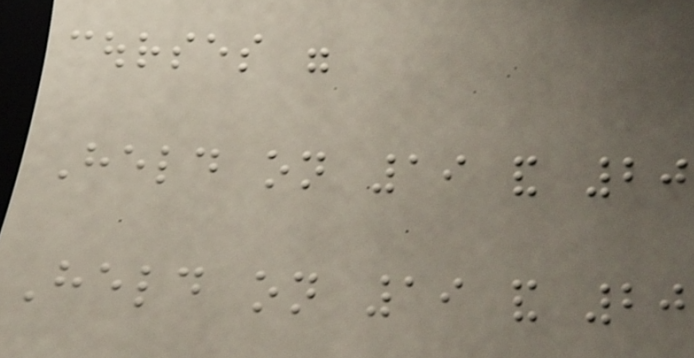courses were
Held on 19 and 20
Held on 19 and 20
